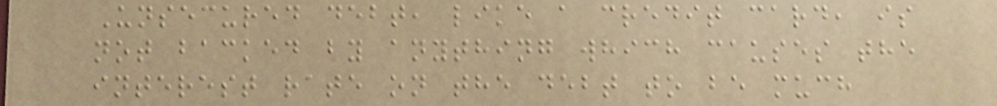Unsecured debt, like a credit card, is
not backed by anything which causes the
interest rate on the debt to be much
